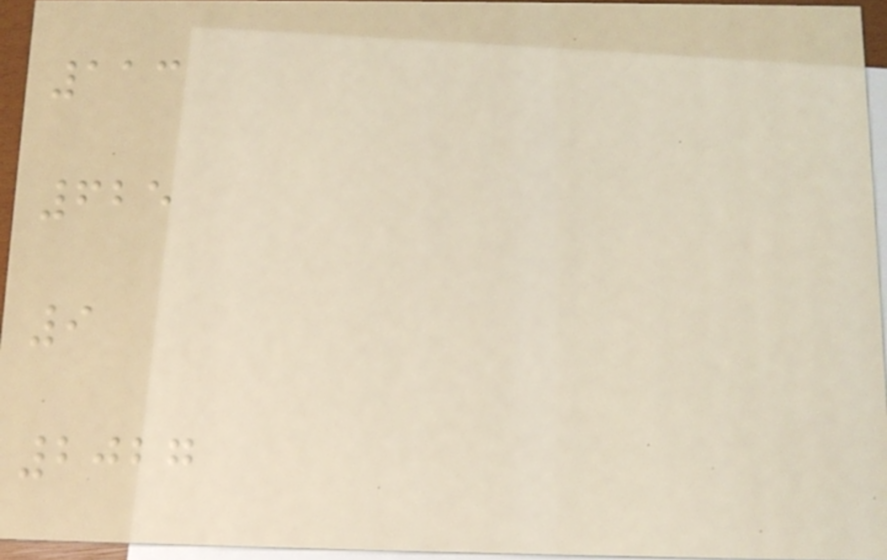113
625
9
2027
